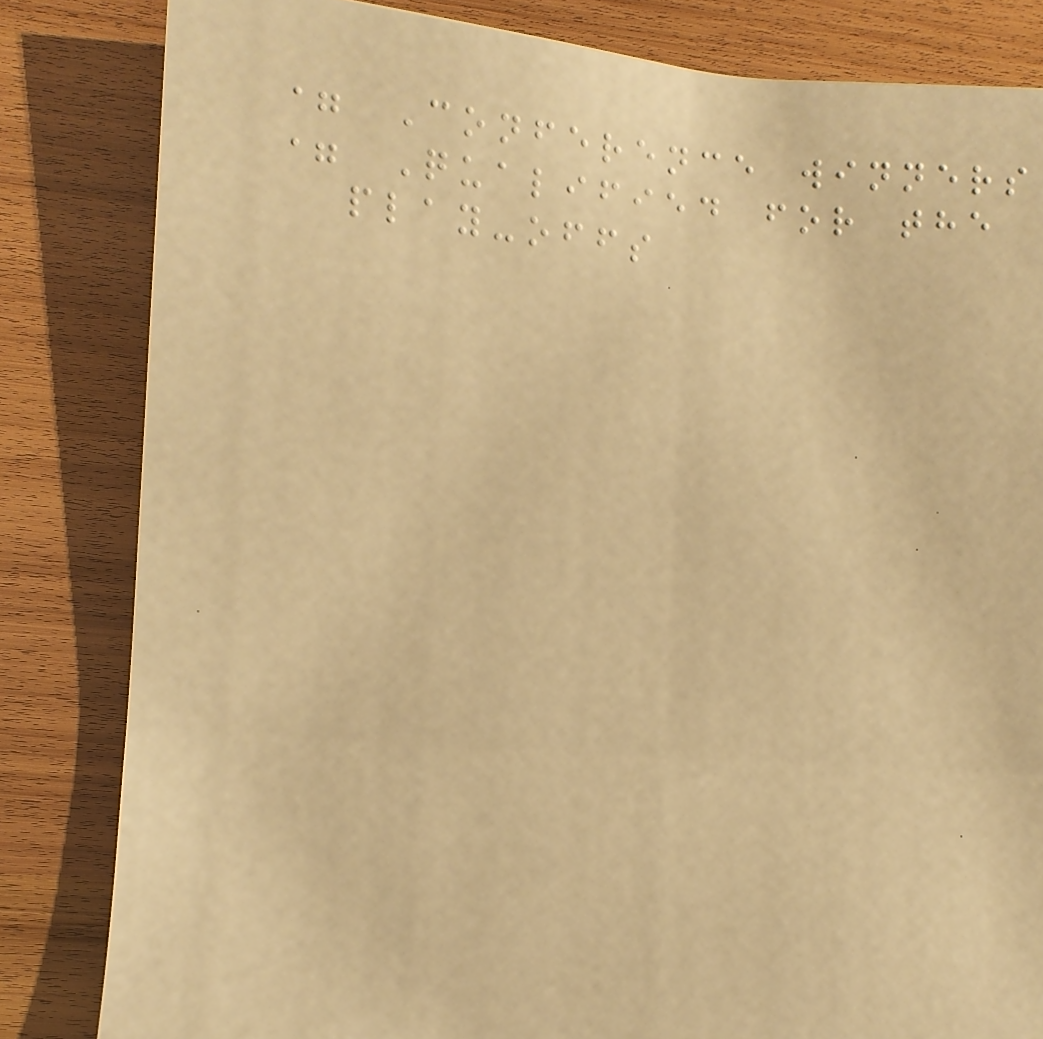= Conference winners
= Qualified for the
play-offs
